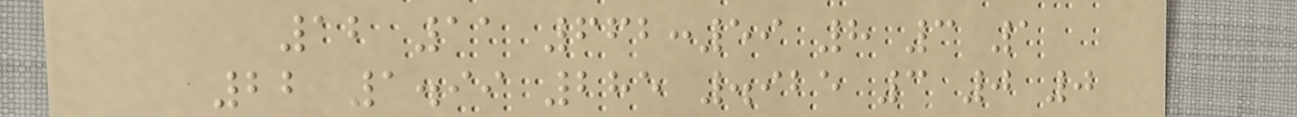12 11 662:59 8 3 1
22 1.99 285 .925 3 0 0
